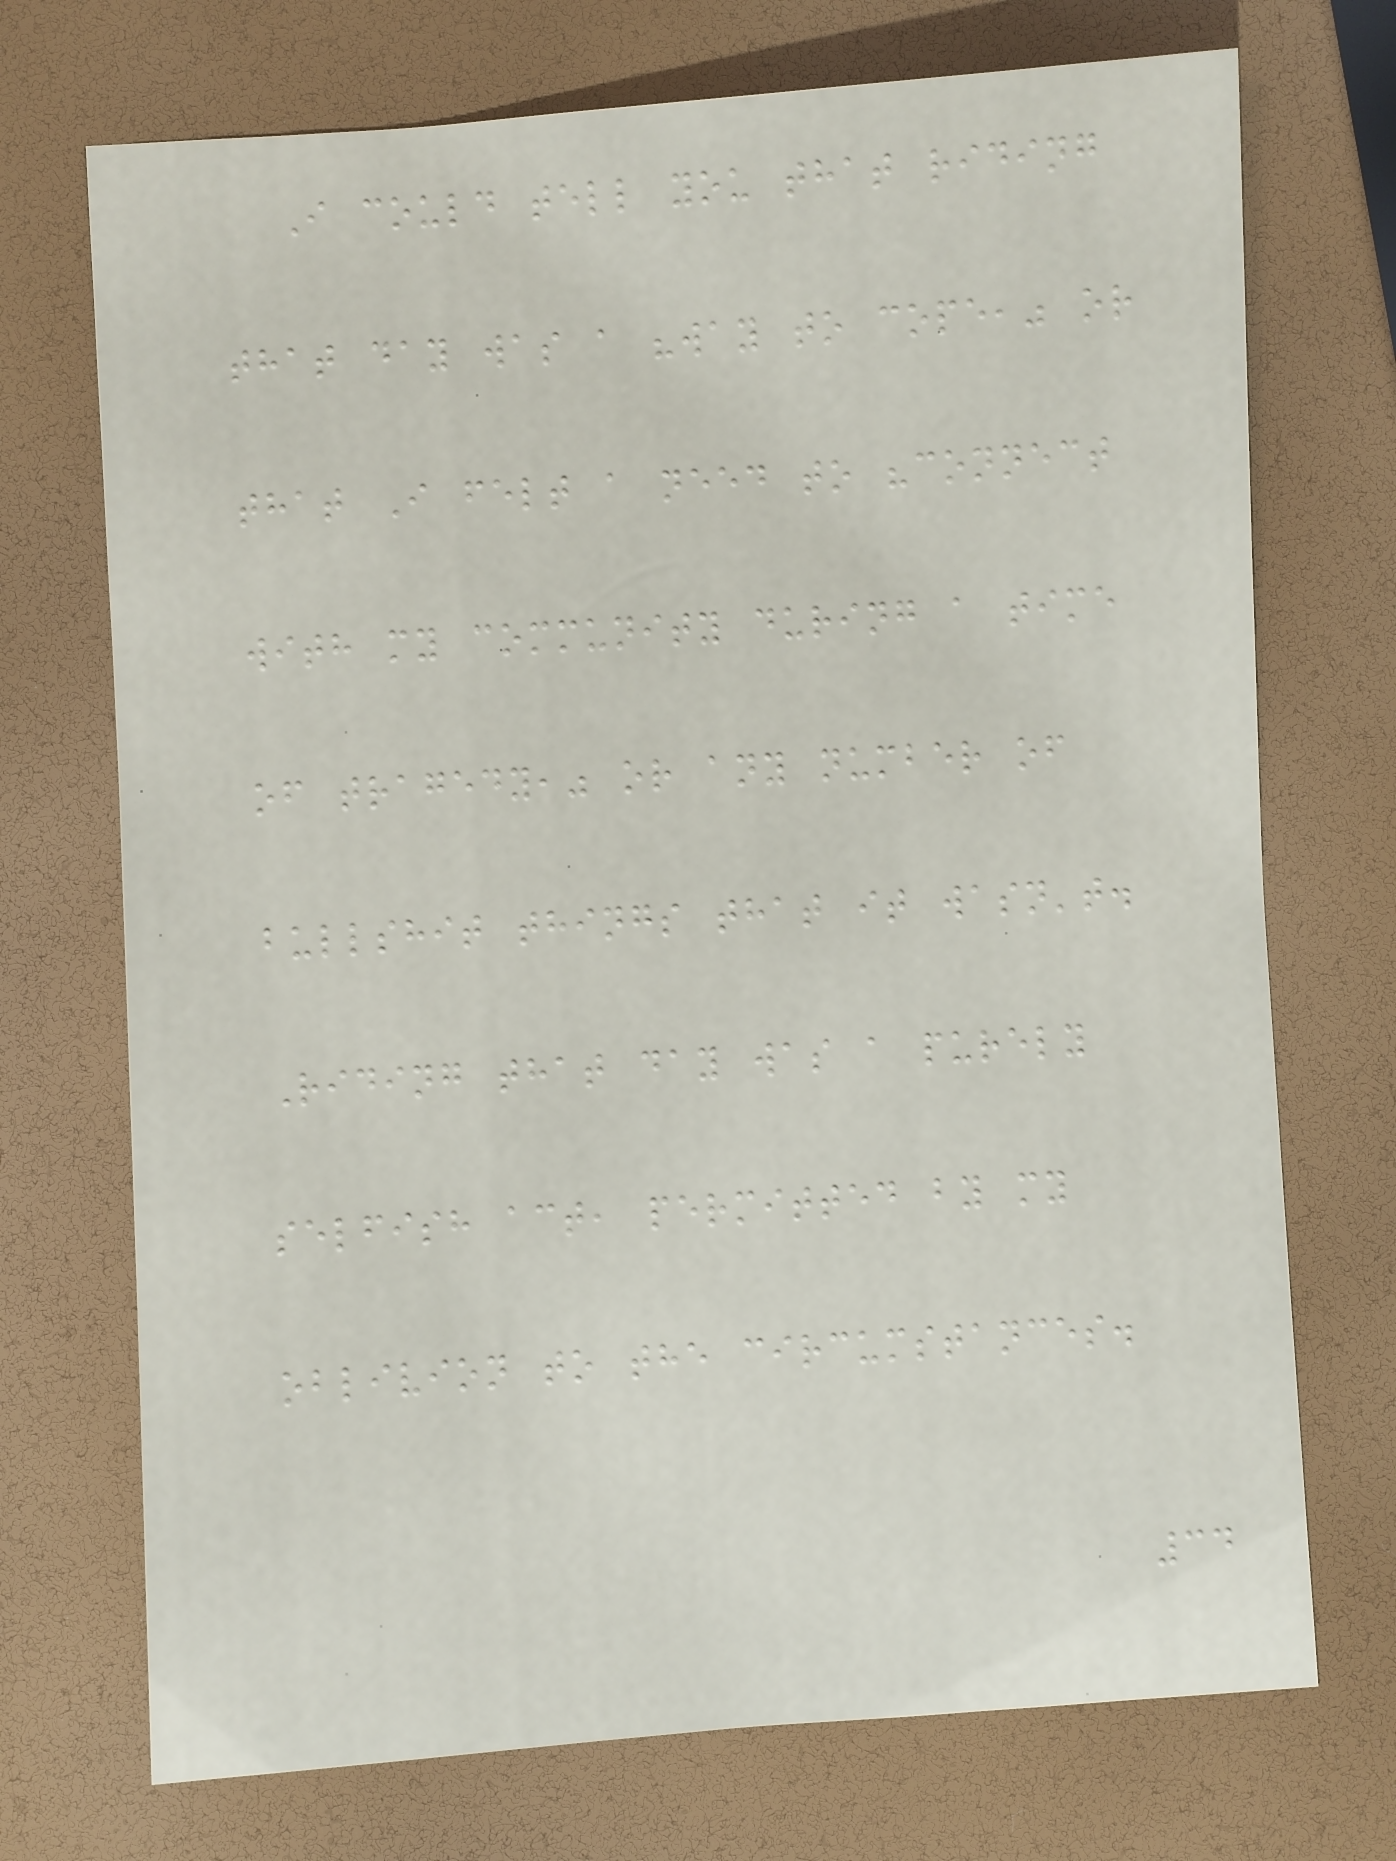I could tell you that riding
that day was a "way to cope," or
that I felt a need to "connect
with my community during a time
of tragedy," or any number of
bullshit things that it wasn't.
Riding that day was a purely
selfish act, permitted by my
oblivion to the circumstances.
34
